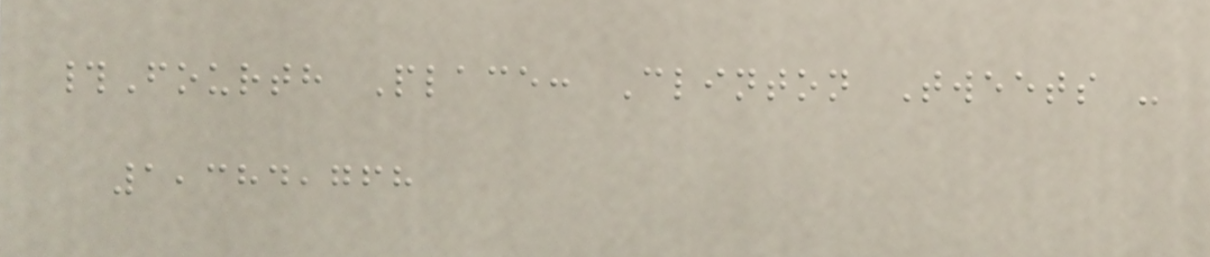#Fourth Place: Clinton Tweets -
1,384,768
